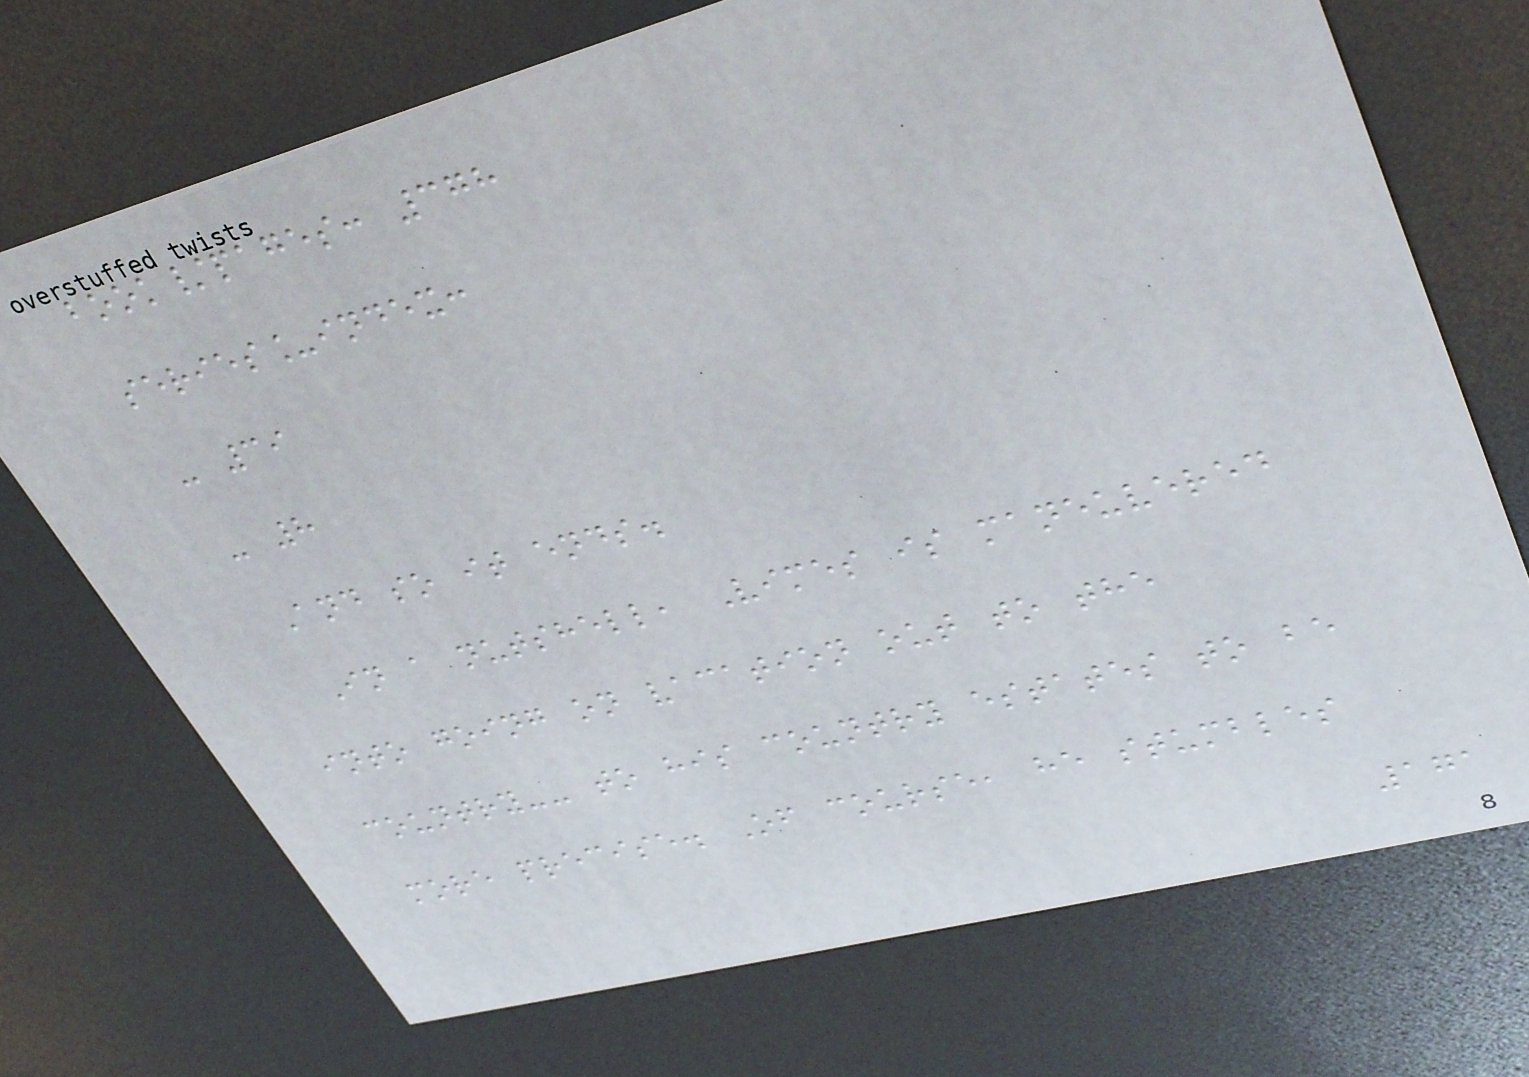book/pages: 378
series_index:
- 39
- 8
And so it ends.
In a nutshell, Vimes is maneuvered
into going on vacation out to the
country-- to his country estates to be
more precise. Of course, he stumbles
171
